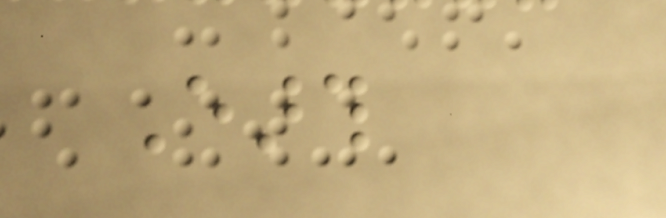Earth
